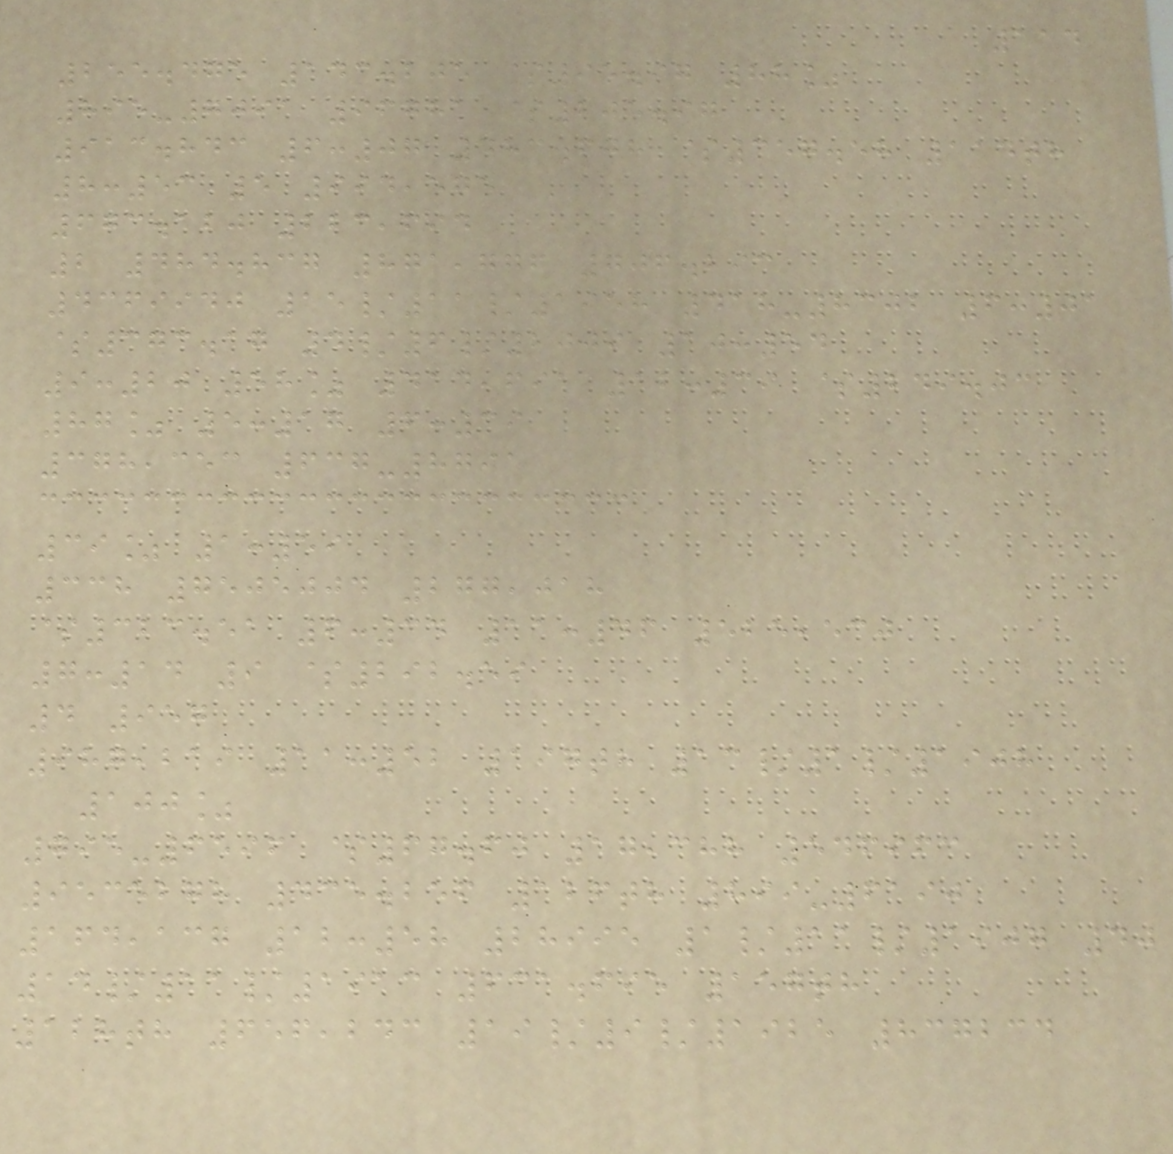114
255.475 143.205 $95.97 88%
895-7091 96781 $205.97
913.843 6:07 483.678 $357.58 114th
8:53 5 994,575
673.120 223,694
2 484.837 871,776 706.293
4369940 15/11/1958 418-8302 6:01
$373.17 4/6/2009 10:54
9:20 58% 414,691 12:39 $249.03
87% 5:17 6:39
378,353 637-8791
39% 1:59
338 7505004 277,018
$323.51 6:34 11:46 525,530
7:14 9 $292.59
4 957
987,219 11:52 197th 13/1/1908
100%
795-6596 $67.60 17,388 546963
9535278 435.256 126th 899-6190
164,137 12:58 28995 1/11/1907 40
14/11/1913 631.695 157th
128th 656,243 19/9/1925 837234
